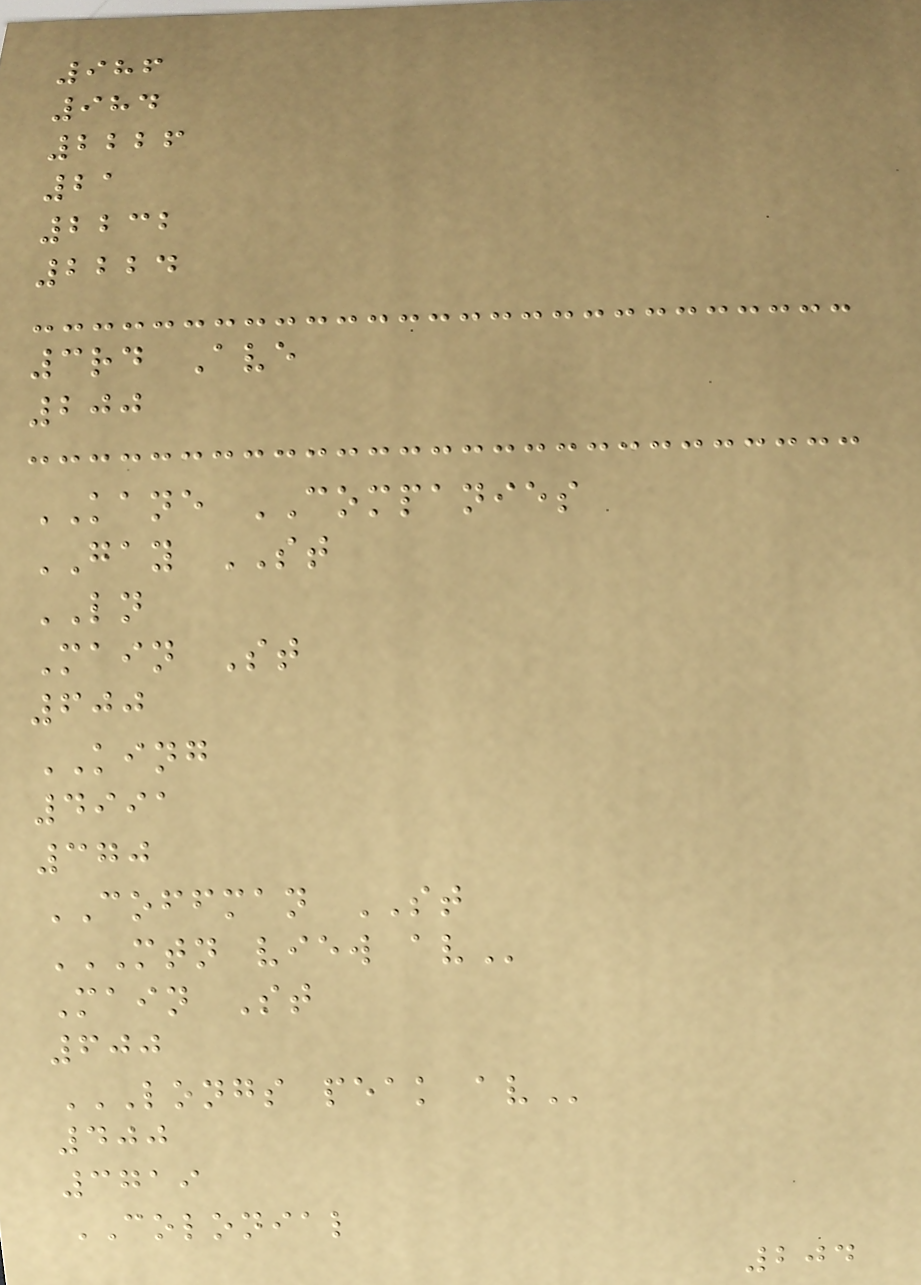986
984
2226
21
2232
2224
3rd Ave
200
KANE COMPANIES
GAY ST
LN
Main St
600
KING
4991
370
COFFMAN ST
MTN VIEW AV
Main St
600
LONGS PEAK AV
400
3719
COLONIAL
204
